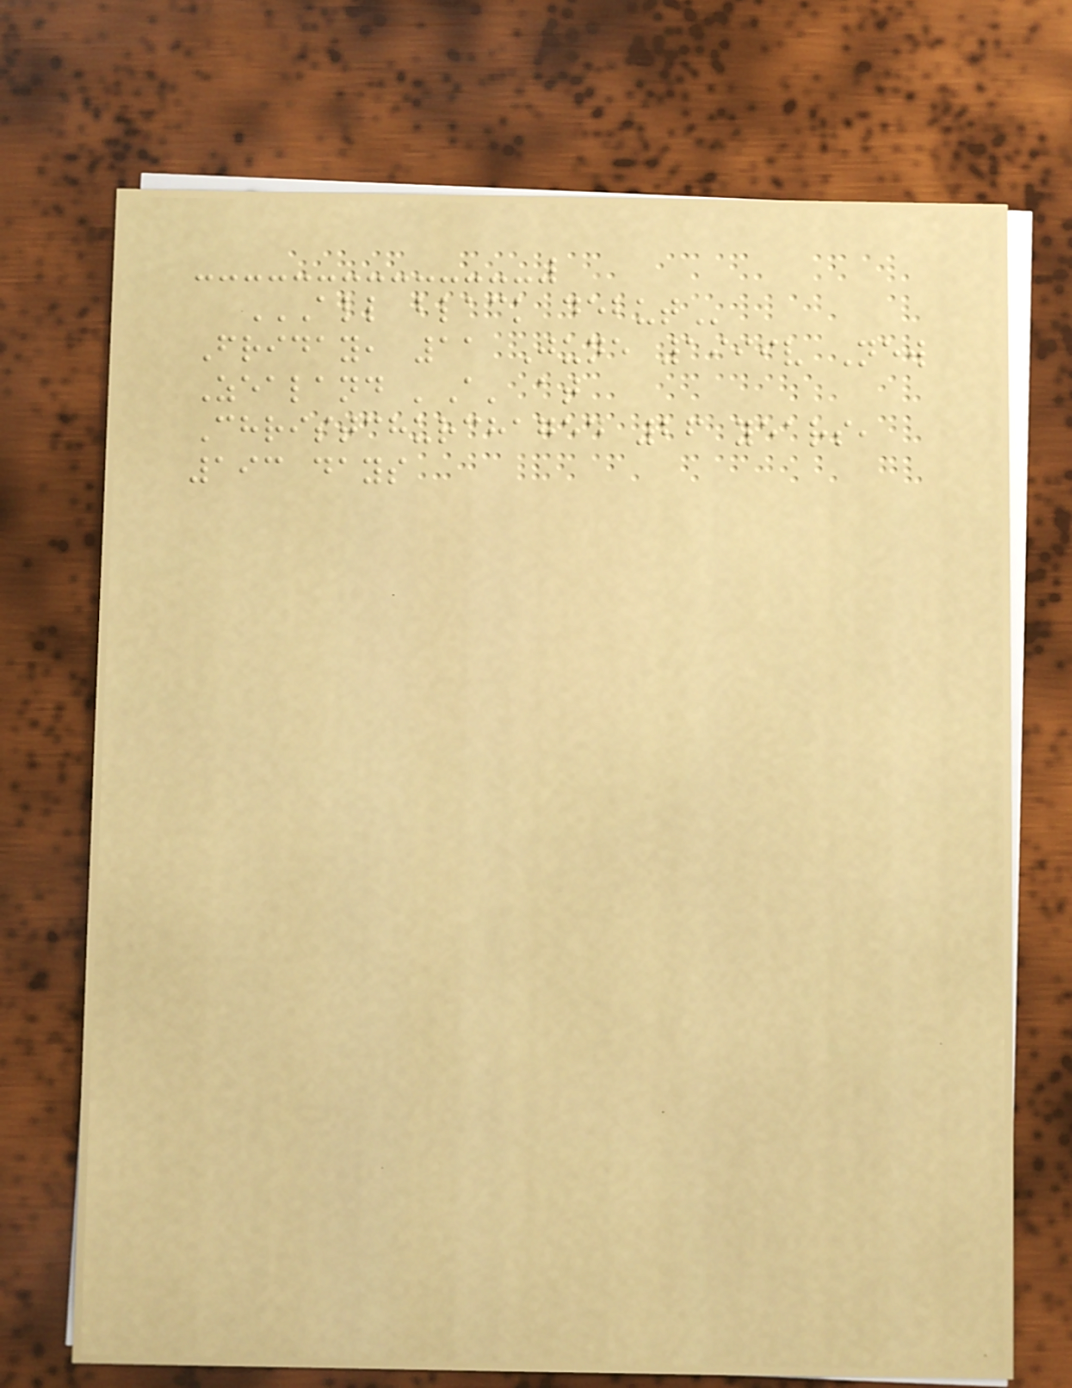ALL BLACK DEBUT
Friday, 11 June 1999v New
Zealand 'A' at
Christchurchaged 26 years,
193 days
